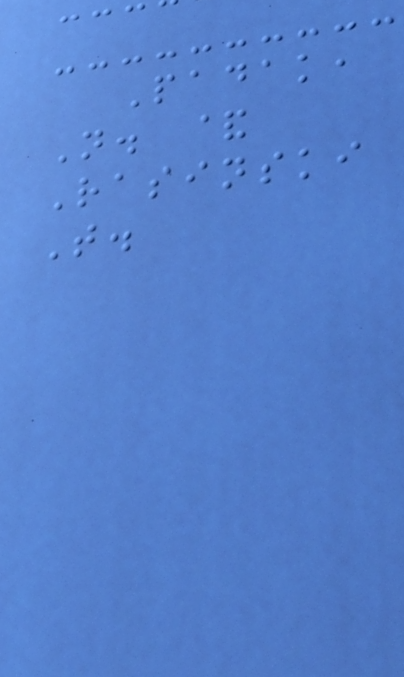Padak,
N. &
Rasinski
T.
